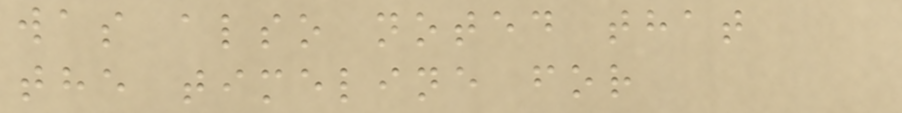was also noted that
the timeline for
